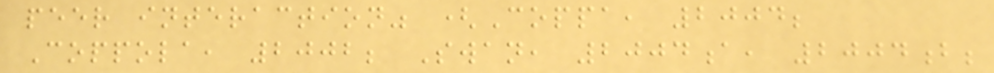peer interaction" (Coppa, 2004;
Coppola, 2002; Swan, 2004a, 2004b;
